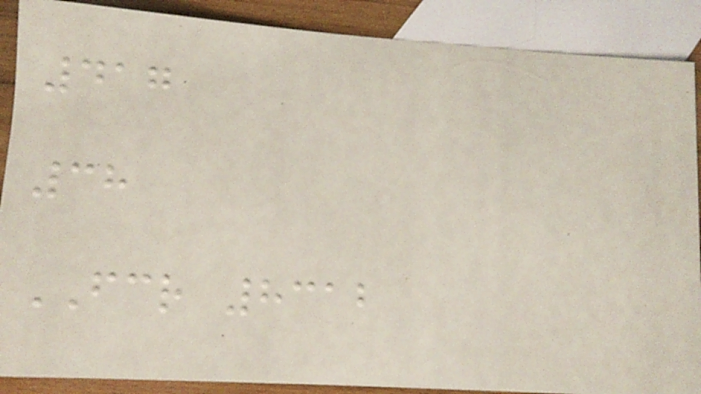417
38
FCR 8312
